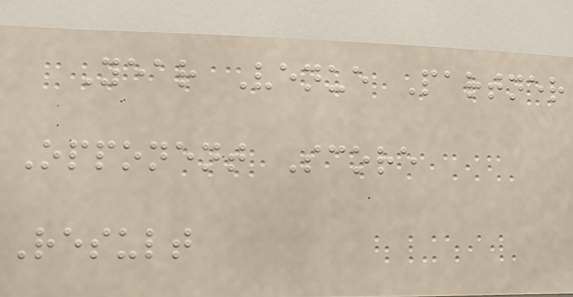Year Venue Partner
Opponent Score
Result
